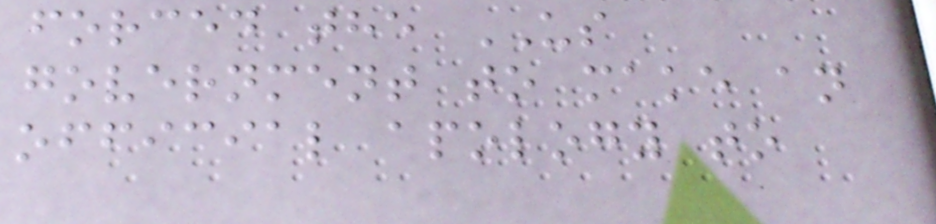forced the US
government to make an
official apology to
